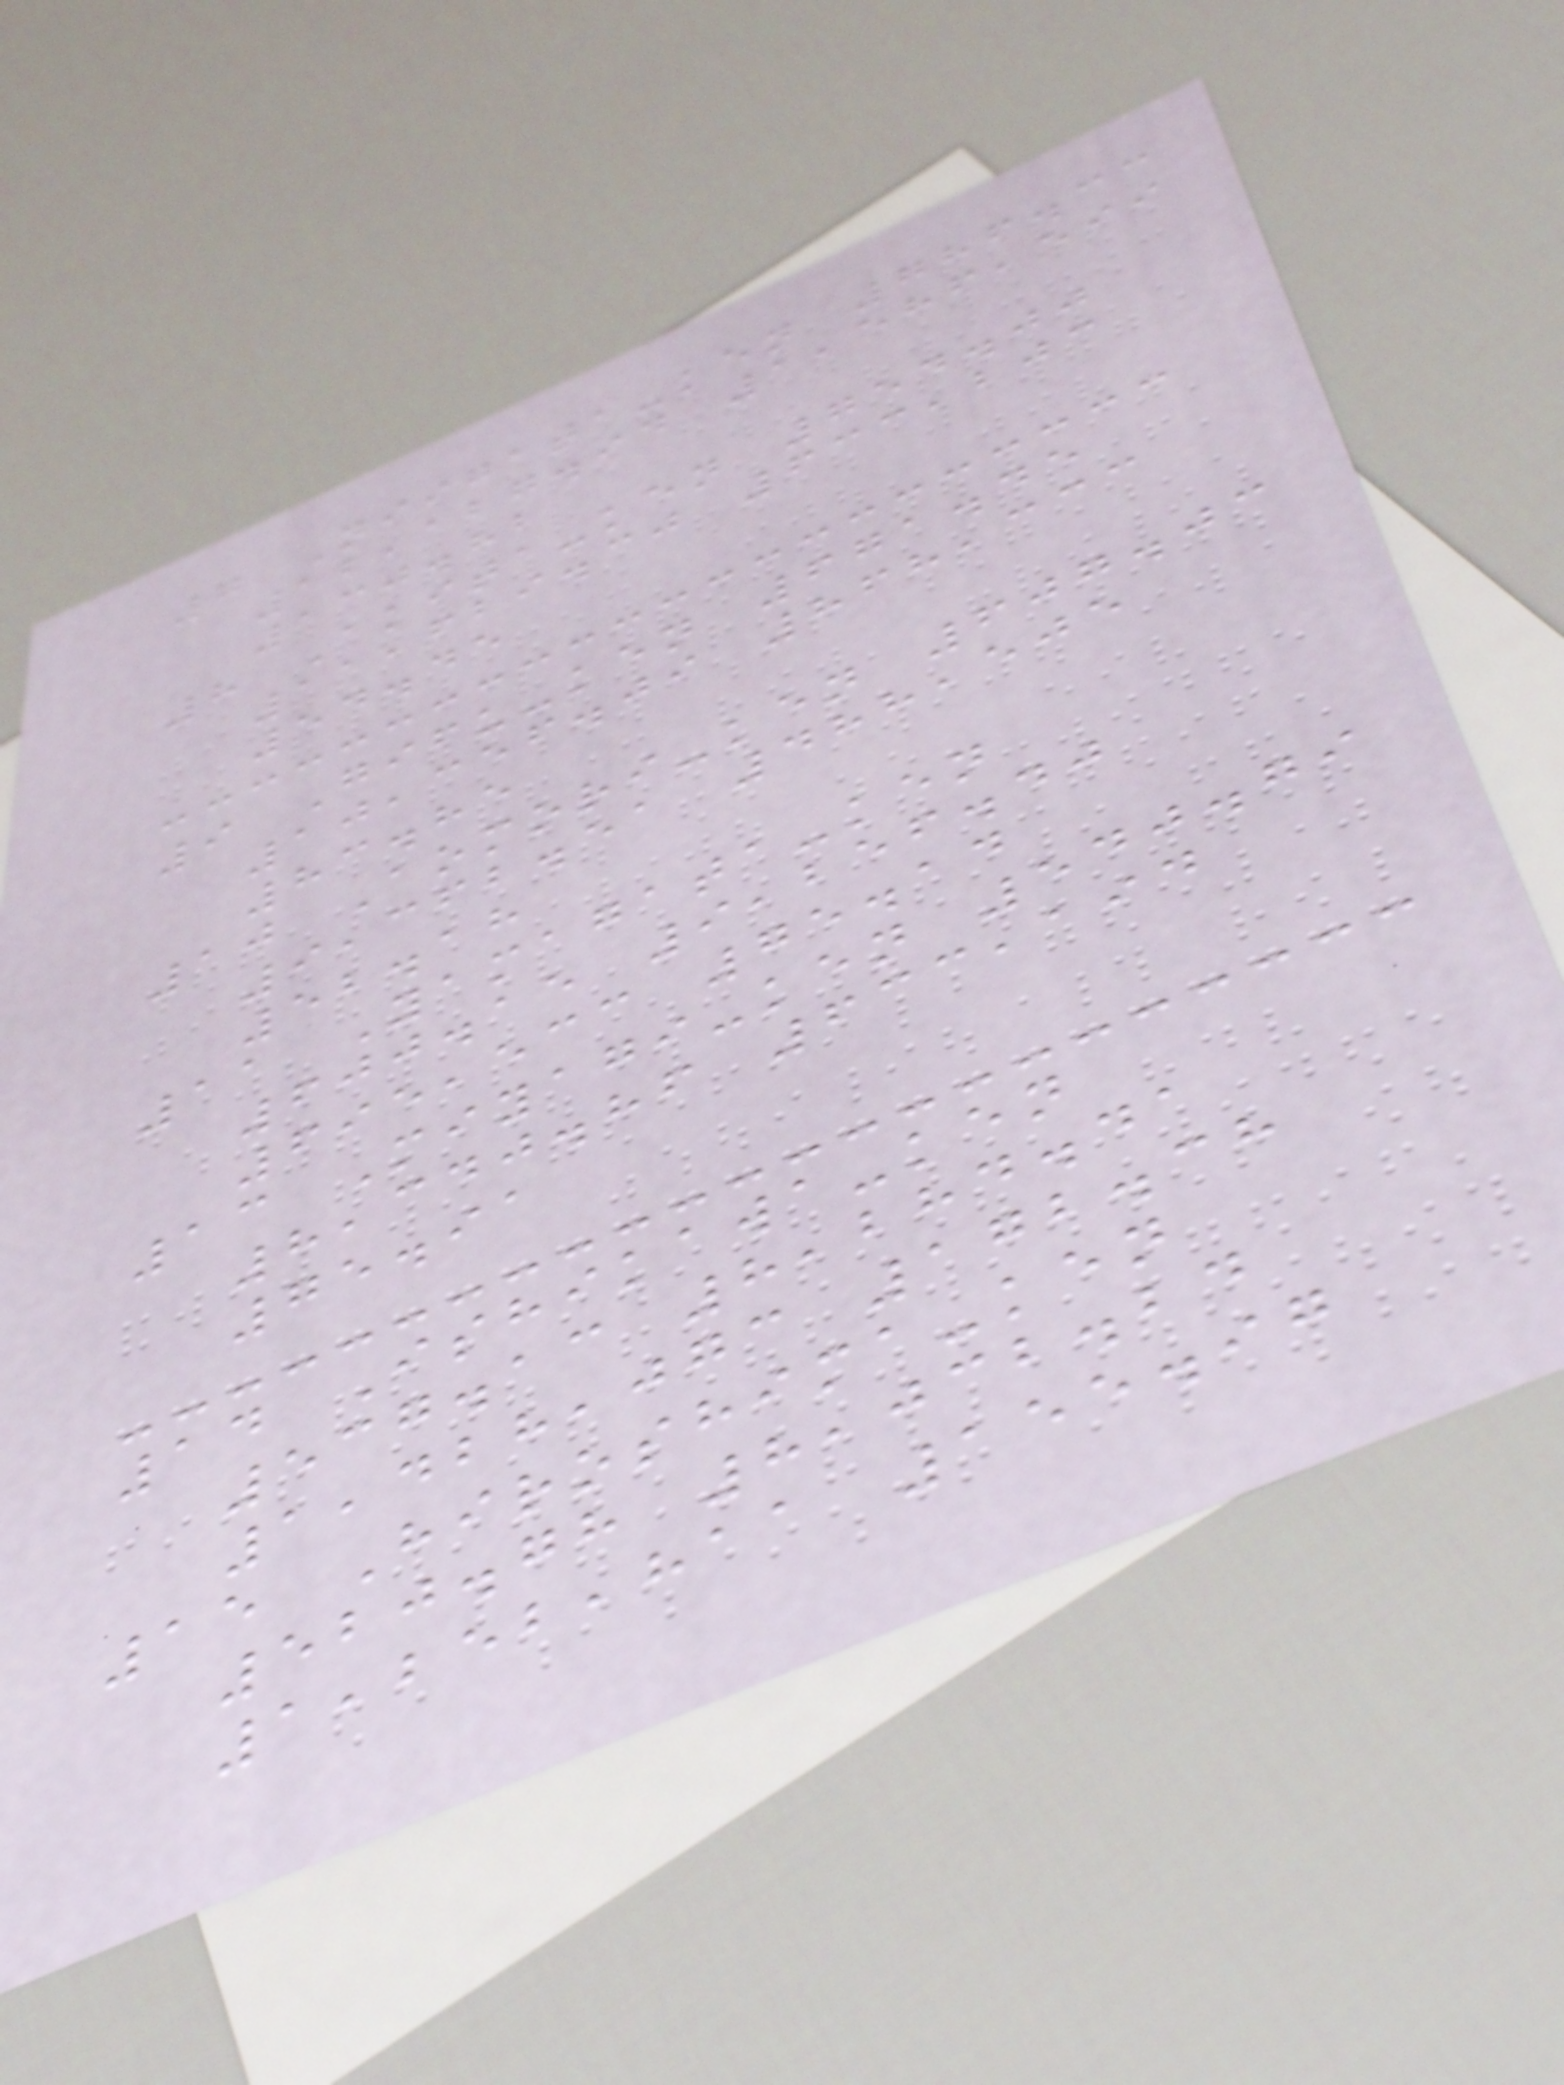7 Niigata-ken 786.33
12,127.94 1,586,599
130.82
8 Akita-ken 754.00
11,629.30 633,203
54.45
9 Gifu-ken 671.45
10,356.09 868,333
83.85
10 Aomori-ken 607.03
9,362.51 488,505
52.18
11 Yamagata-ken
600.15 9,256.40
695,533 75.14
13 Miyagi-ken 540.79
8,340.86 633,194
75.91
14 Ishikawa-ken
537.13 8,284.41
1,428,073 172.38
15 Hiroshima-ken
520.78 8,032.24
1,252,811 155.97
